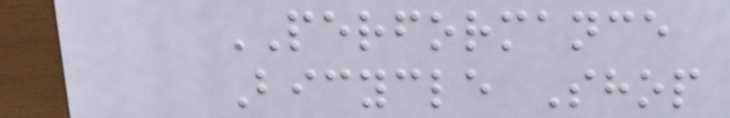PERFORMANCE
Bicycle Shop
